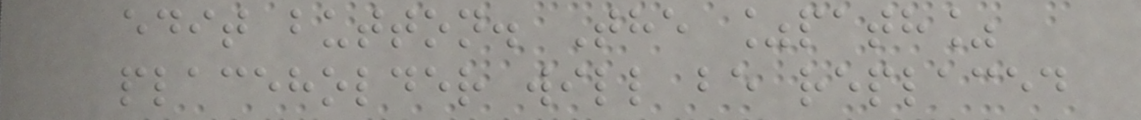edit button. The %path%
placeholder will be replaced
